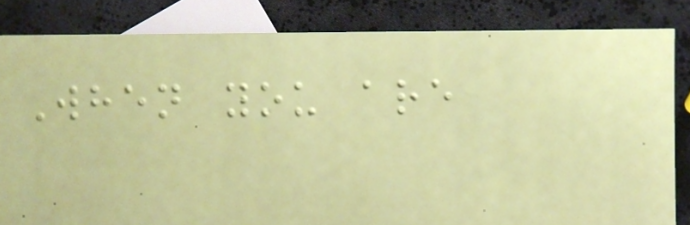When you are
